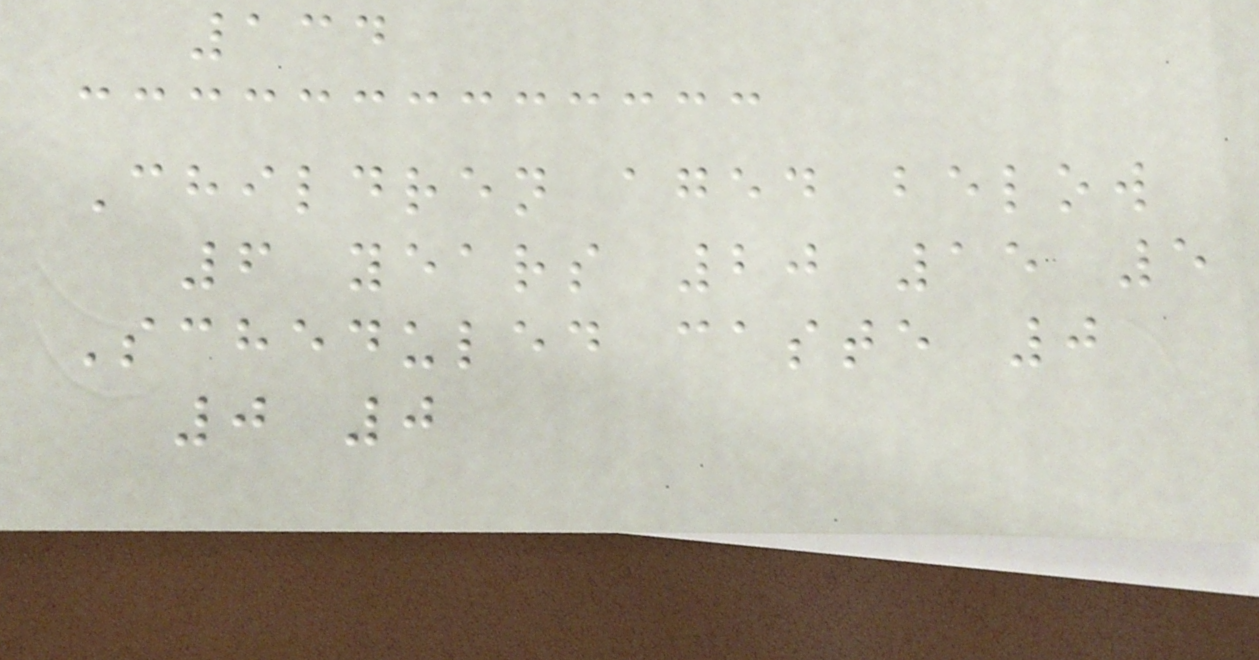134
Children aged below
6 years 20 15 5
Scheduled caste 0
0 0
